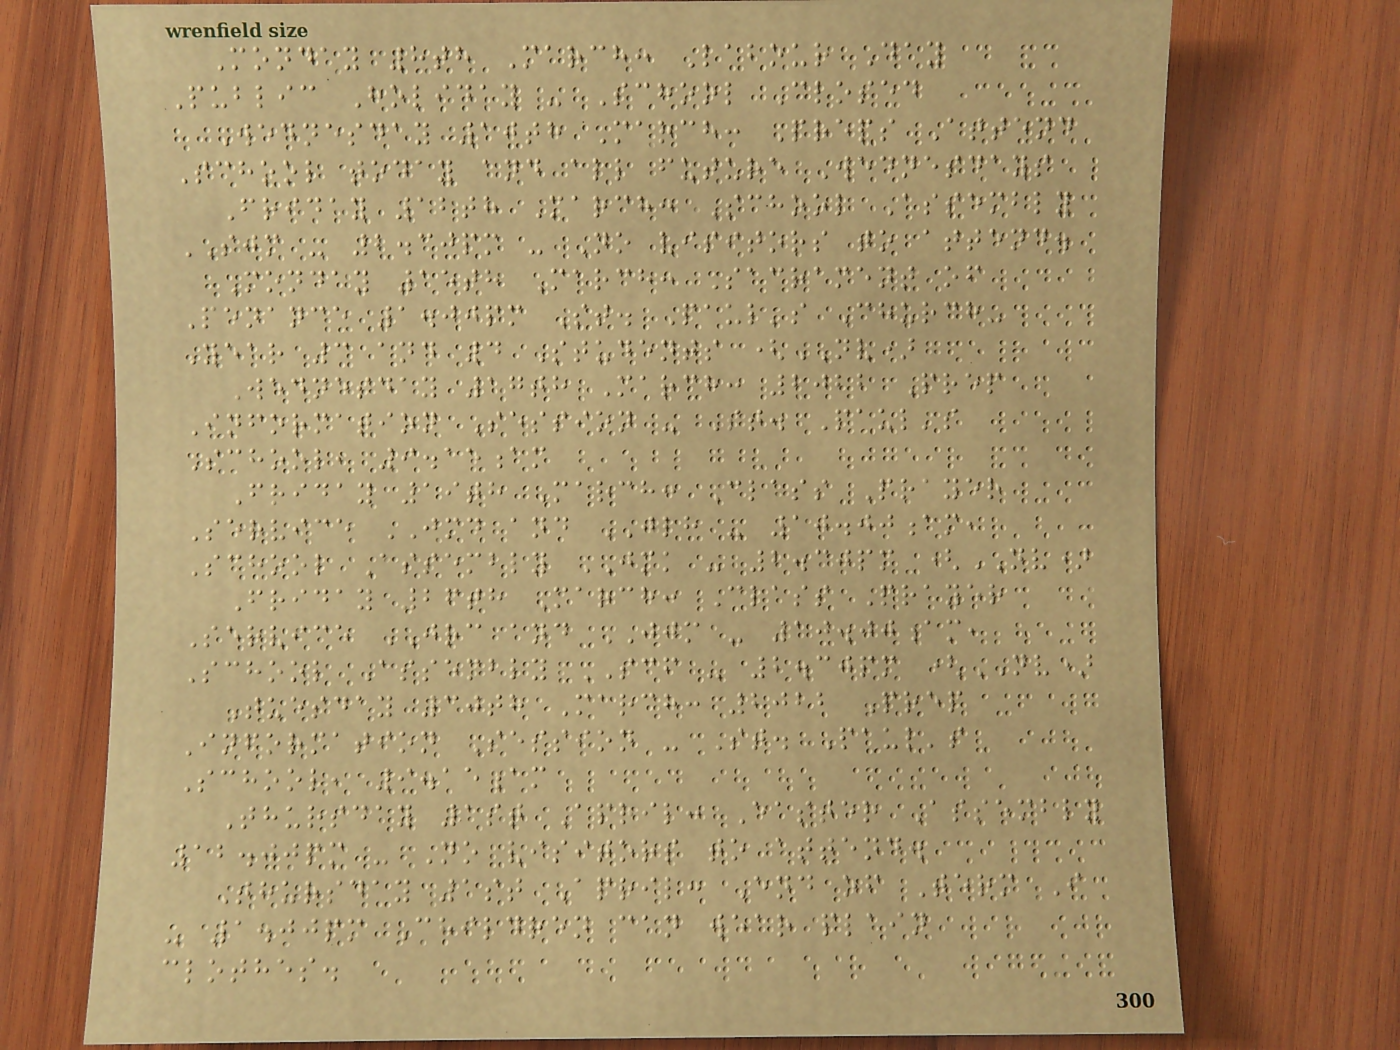Monday 8th March: Labour Day
Public Holiday - School Closed
Wednesday 10th March: Preps Attend
School today and all future Wednesdays
Friday 12th March: School Assembly
SJM - 2.30pm - No visitors to attend.
Monday 15th March: Sacrament of
Penance 1.00pm St. Paul's Church-
Year 3 and 4 Students (NV)
Wednesday 17th March: 2022 Prep
Information Session - St. Paul's
School, 9.15am
Friday 19th March: Class Prayer
Service JMD and JLH - 10.00am,
School Assembly JMK - 2.30pm (NV)
Friday 26th March: Class Prayer
Service JRC and JJM - 10.00am,
School Assembly SCF - 2.30pm (NV)
Tuesday 30th March: 2022 Prep
Information Session - St. Paul's
School, 9.15am
Thursday 1st April: Easter Assembly
12.00pm - No visitors to attend.
Thursday 1st April: End of Term I
- 1.00pm Children can wear plain
clothes.
